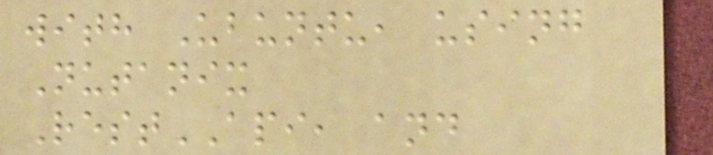with Ubuntu, using
Nutanix
RestAPI, and
